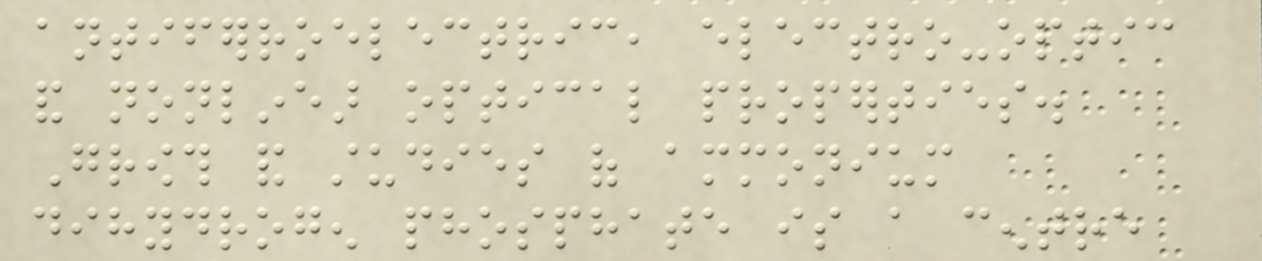antiferroelectric, electro-optic
and nonlinear optical properties.
Growth and studies of ammonium
dihydrogen phosphate is a centre
